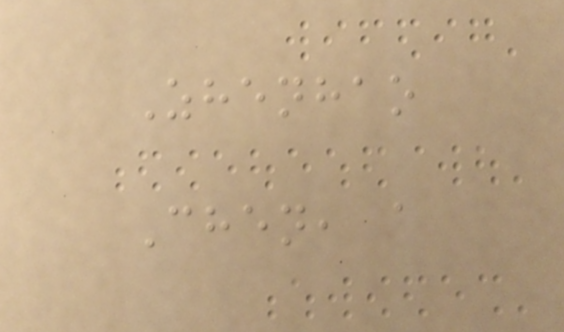Zhenhao
Chen, a
